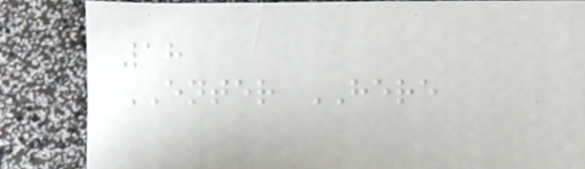18
ENTER HERE
